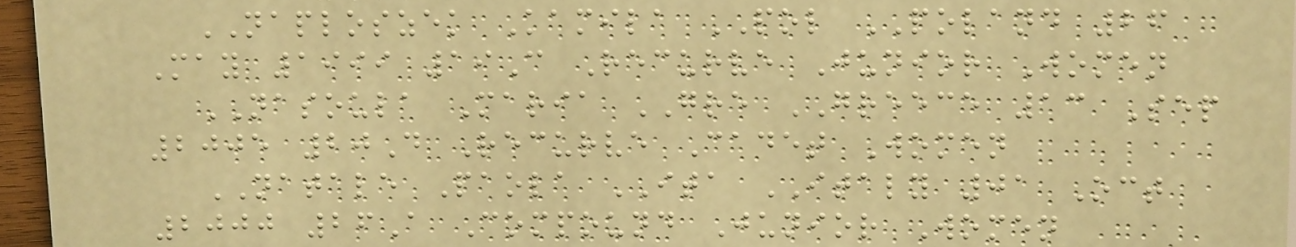NAPLOSZEK Kamila POL POLAND 26
May 1999 19C Recurve Junior Women
NASOULA Maria GRE GREECE 13 Sep
2005 20D Recurve Cadet Women
NATALE Paola ITA ITALY 01 Oct
2000 26A Compound Junior Women
